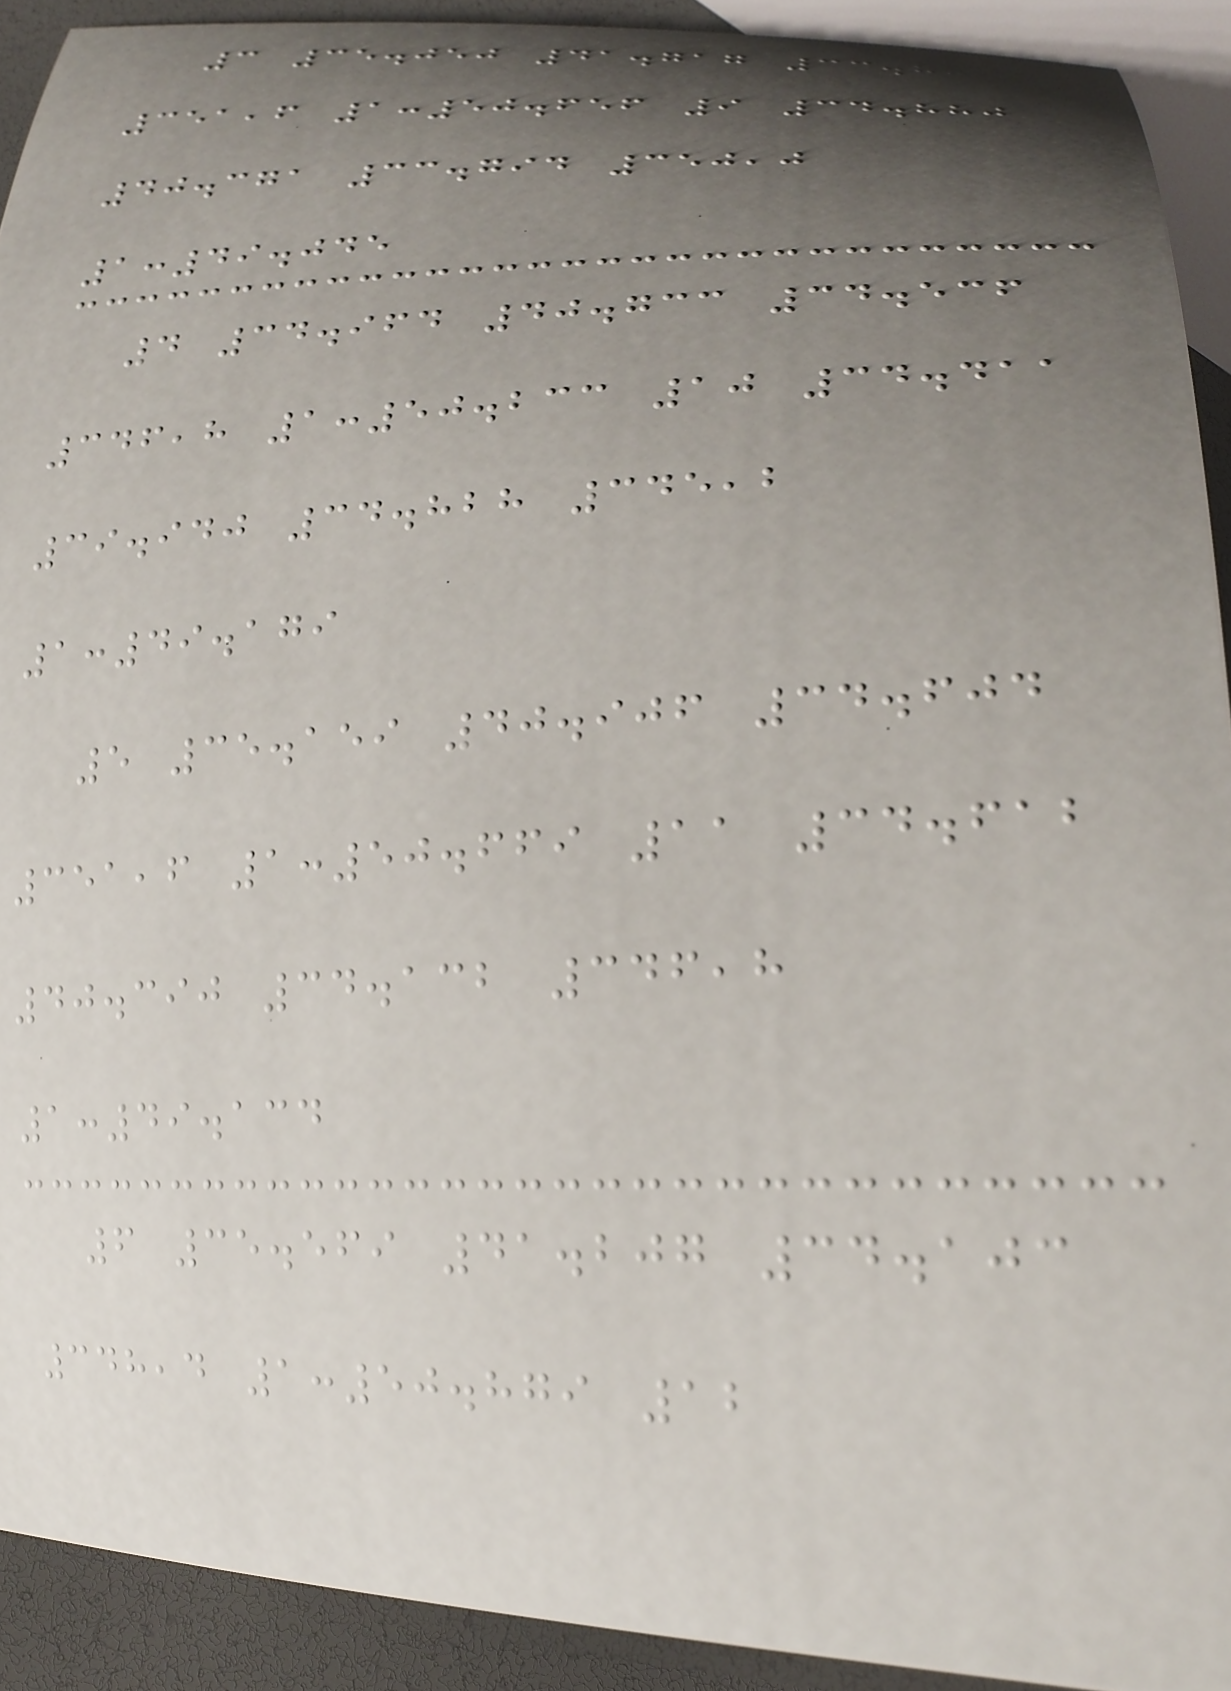3 35.050 41.717 33.889
351,6 1:50.656 9 34.880
40.371 33.794 350,0
1:49.045
4 34.964 40.733 34.536
346,8 1:50.233 10 34.411
39.940 34.828 345,2
1:49.179
5 35.159 40.906 34.604
351,6 1:50.669 11 34.612
40.390 34.132 346,8
1:49.134
6 35.569 41.207 34.103
348,4 1:50.879 12
